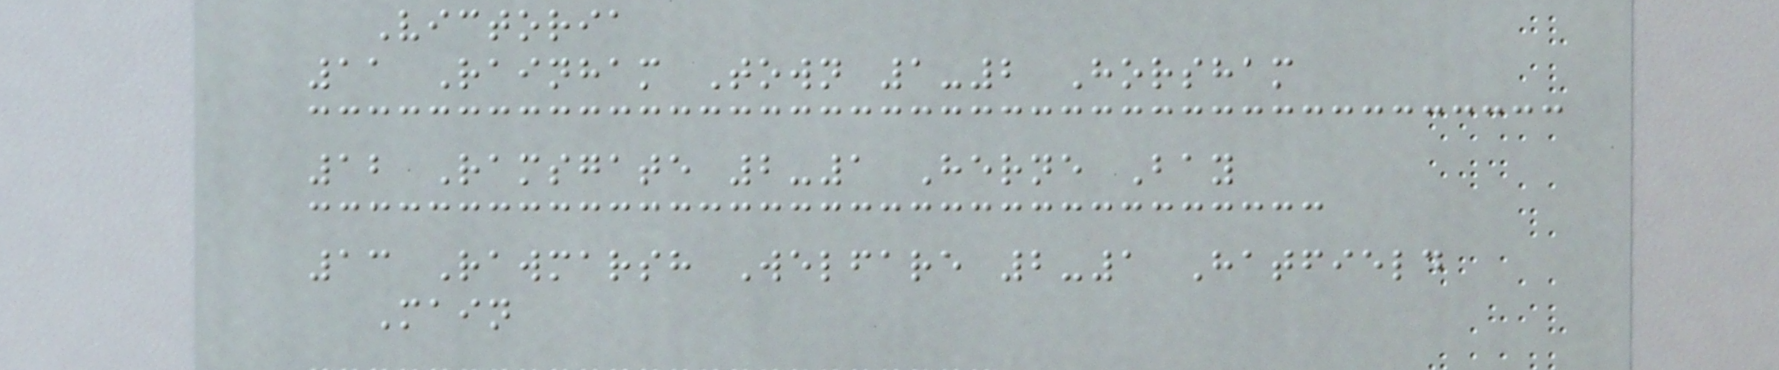Victoria
11 Rainham Town 1-2 Horsham
12 Ramsgate 2-1 Herne Bay
13 Rawmarsh Welfare 2-1 Hatfield
Main
